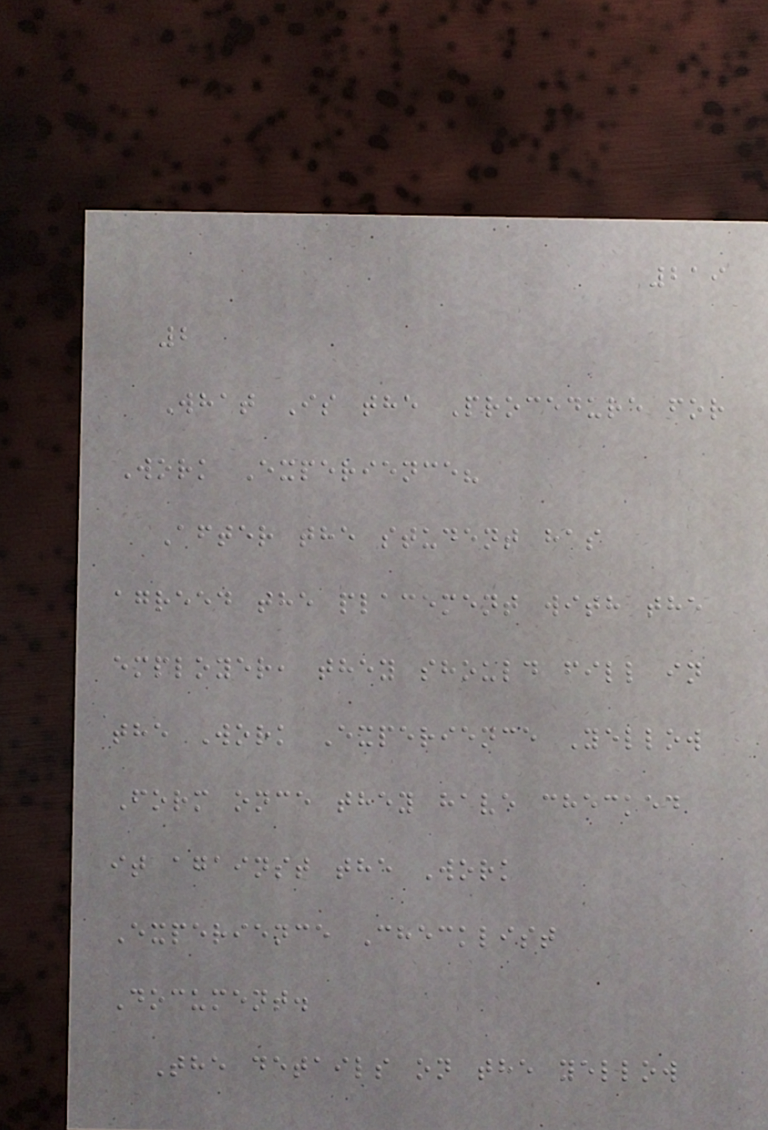219
2
What Is the Procedure for
Work Experience?
After the student has
agreed the placement with the
employer, they should fill in
the Work Experience Yellow
Form once they have checked
it against the Work
Experience Checklist
Document.
The details on the yellow
